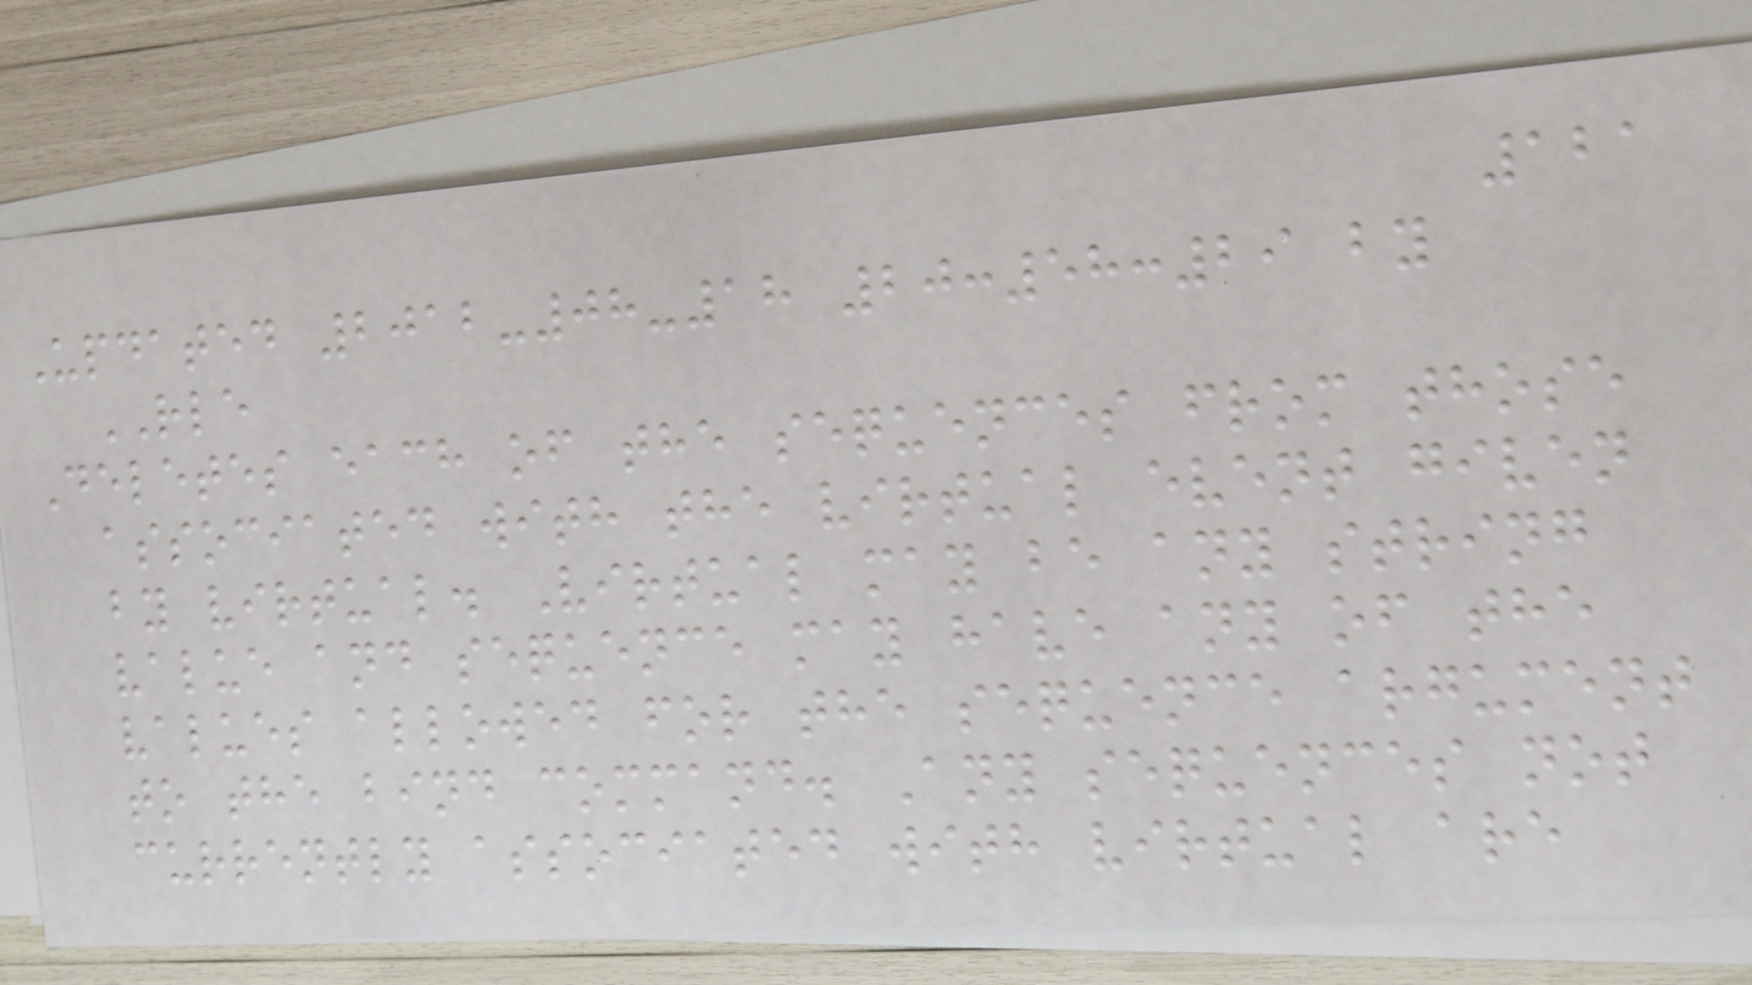121
Updated 2012-08-18 20:58:29 by
RLE
Deletes each of the sequences from those
associated with the virtual event given
by virtual. Virtual may be any string
value and sequence may have any of the
values allowed for the sequence argument
to the bind command. Any sequences not
currently associated with virtual are
